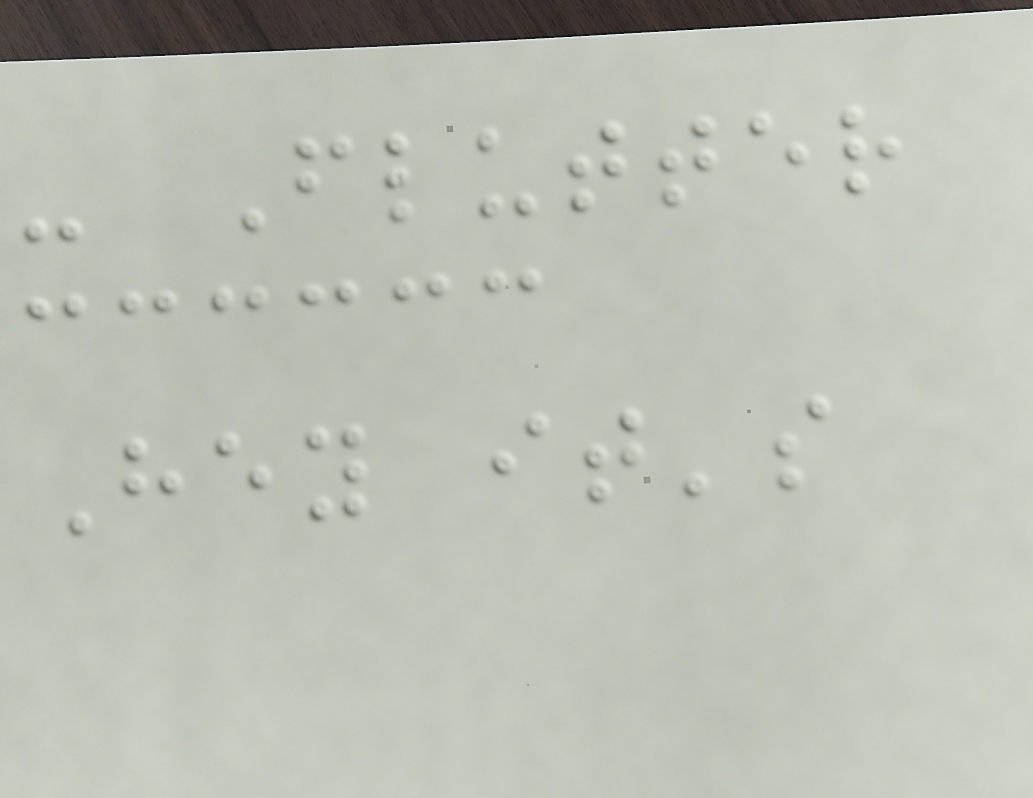- Flutter
Hey it's
